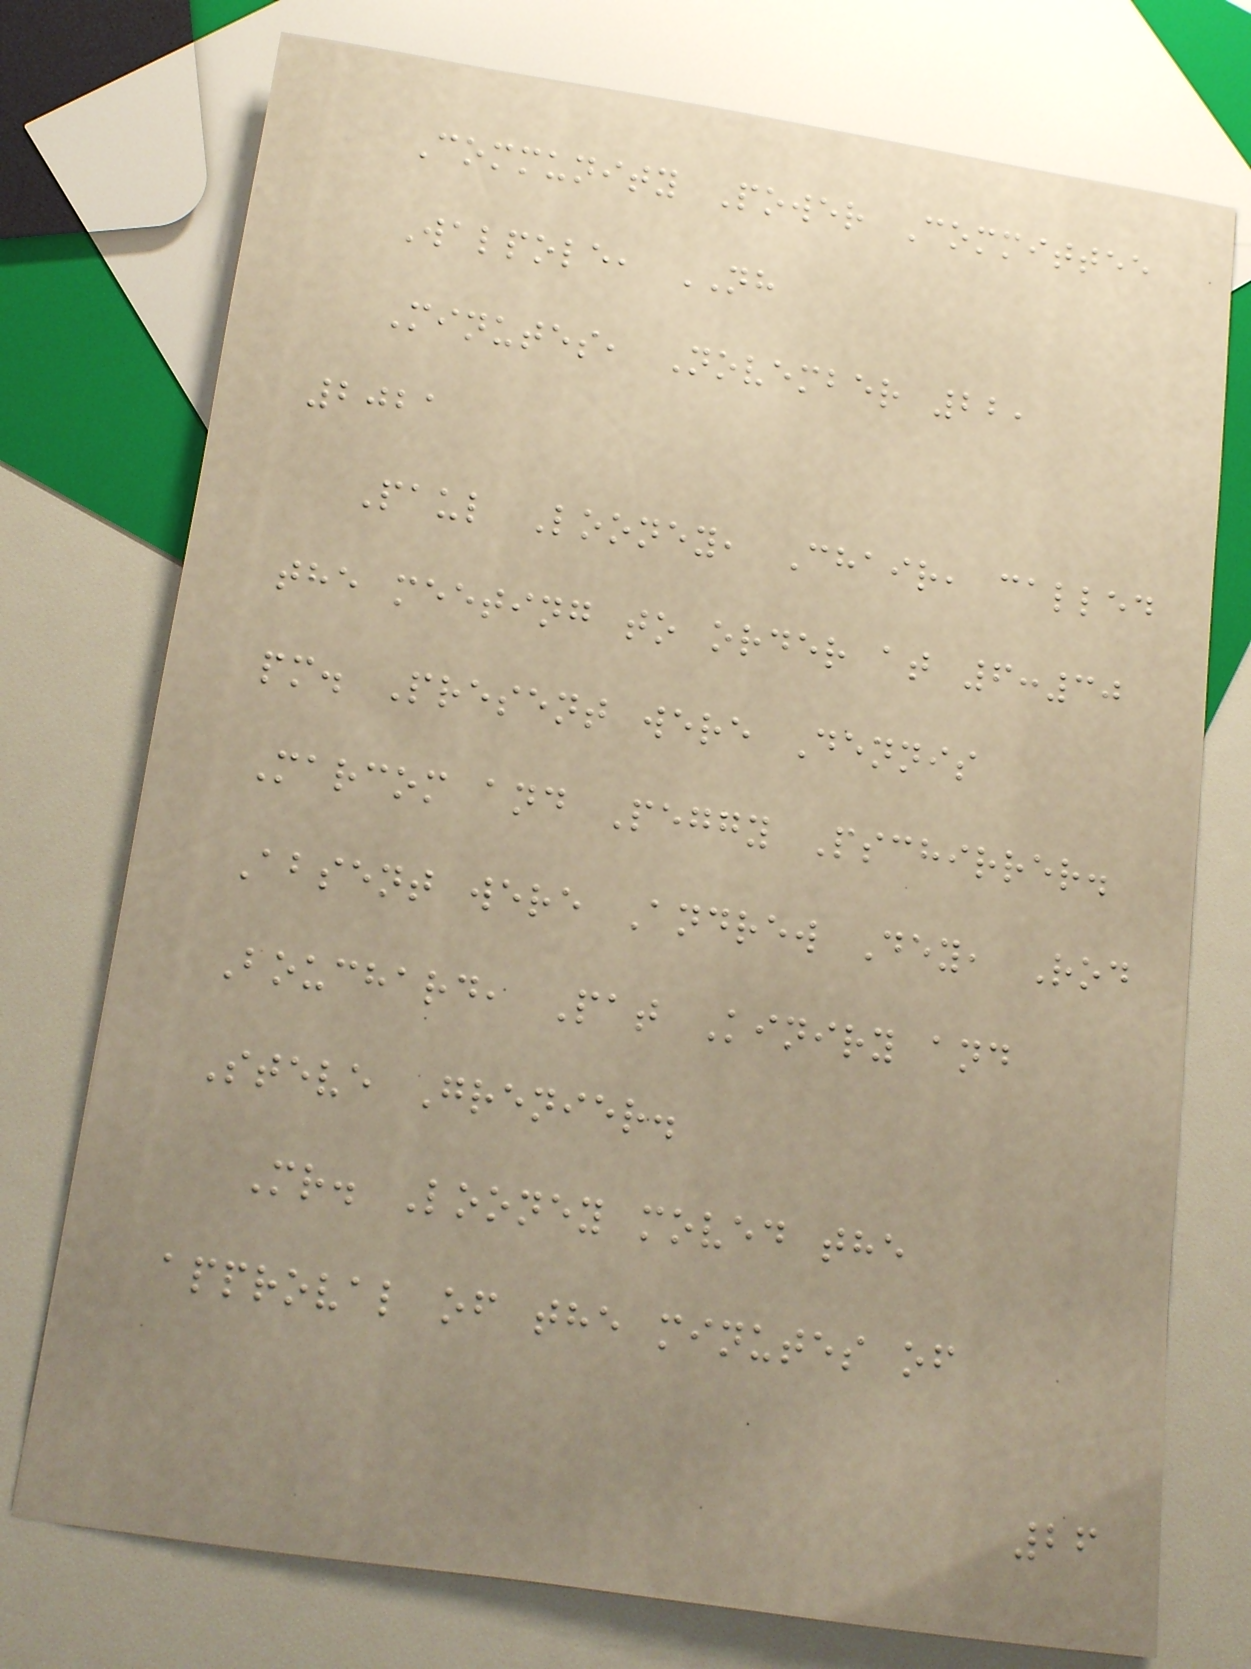Community Power Committee
Walpole, NH
Minutes, November 22,
2021
Paul Looney, Chair, called
the meeting to order at 6:30
pm. Present were Dennis
Marcom and Peggy Pschirrer.
Absent were Andrew Dey, Rod
Bouchard, Pat Kiniry and
Steve Grenier.
Mr. Looney moved the
approval of the minutes of
26
